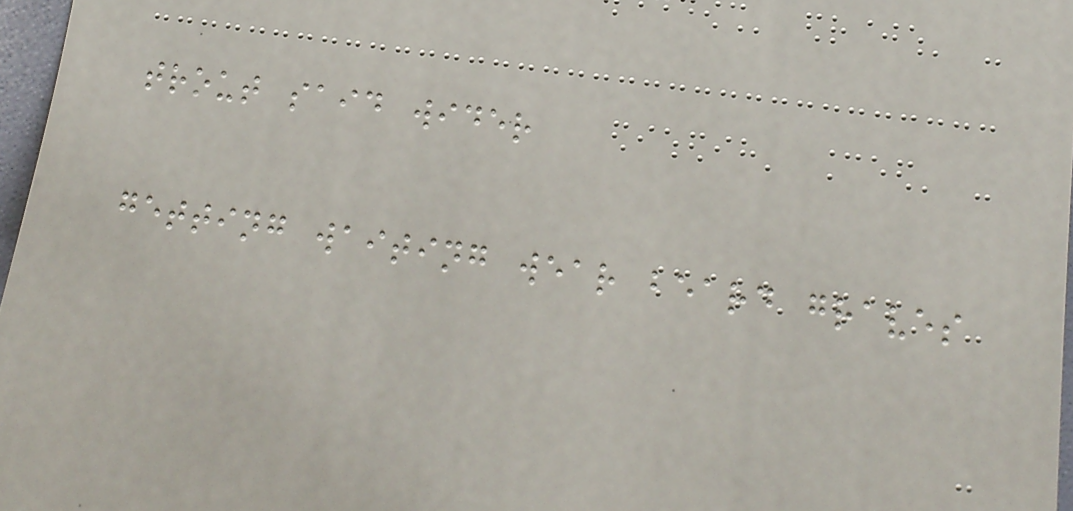trout said wider
getting waiting wear beard graves
